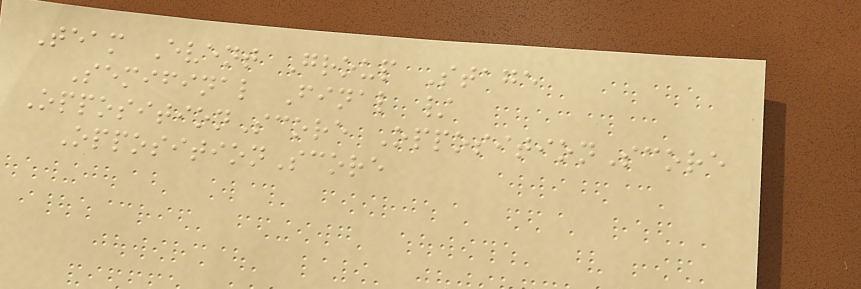Team Event Group Stage
Semifinal Final /
OppositionScore OppositionScore
OppositionScore
